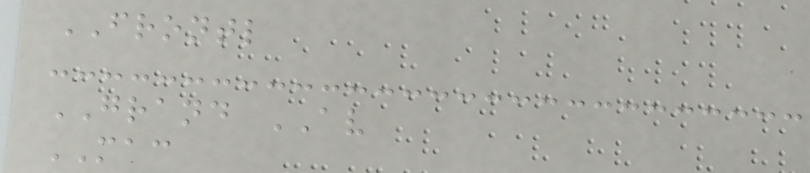FRONTL
GRAND AV
MAC
